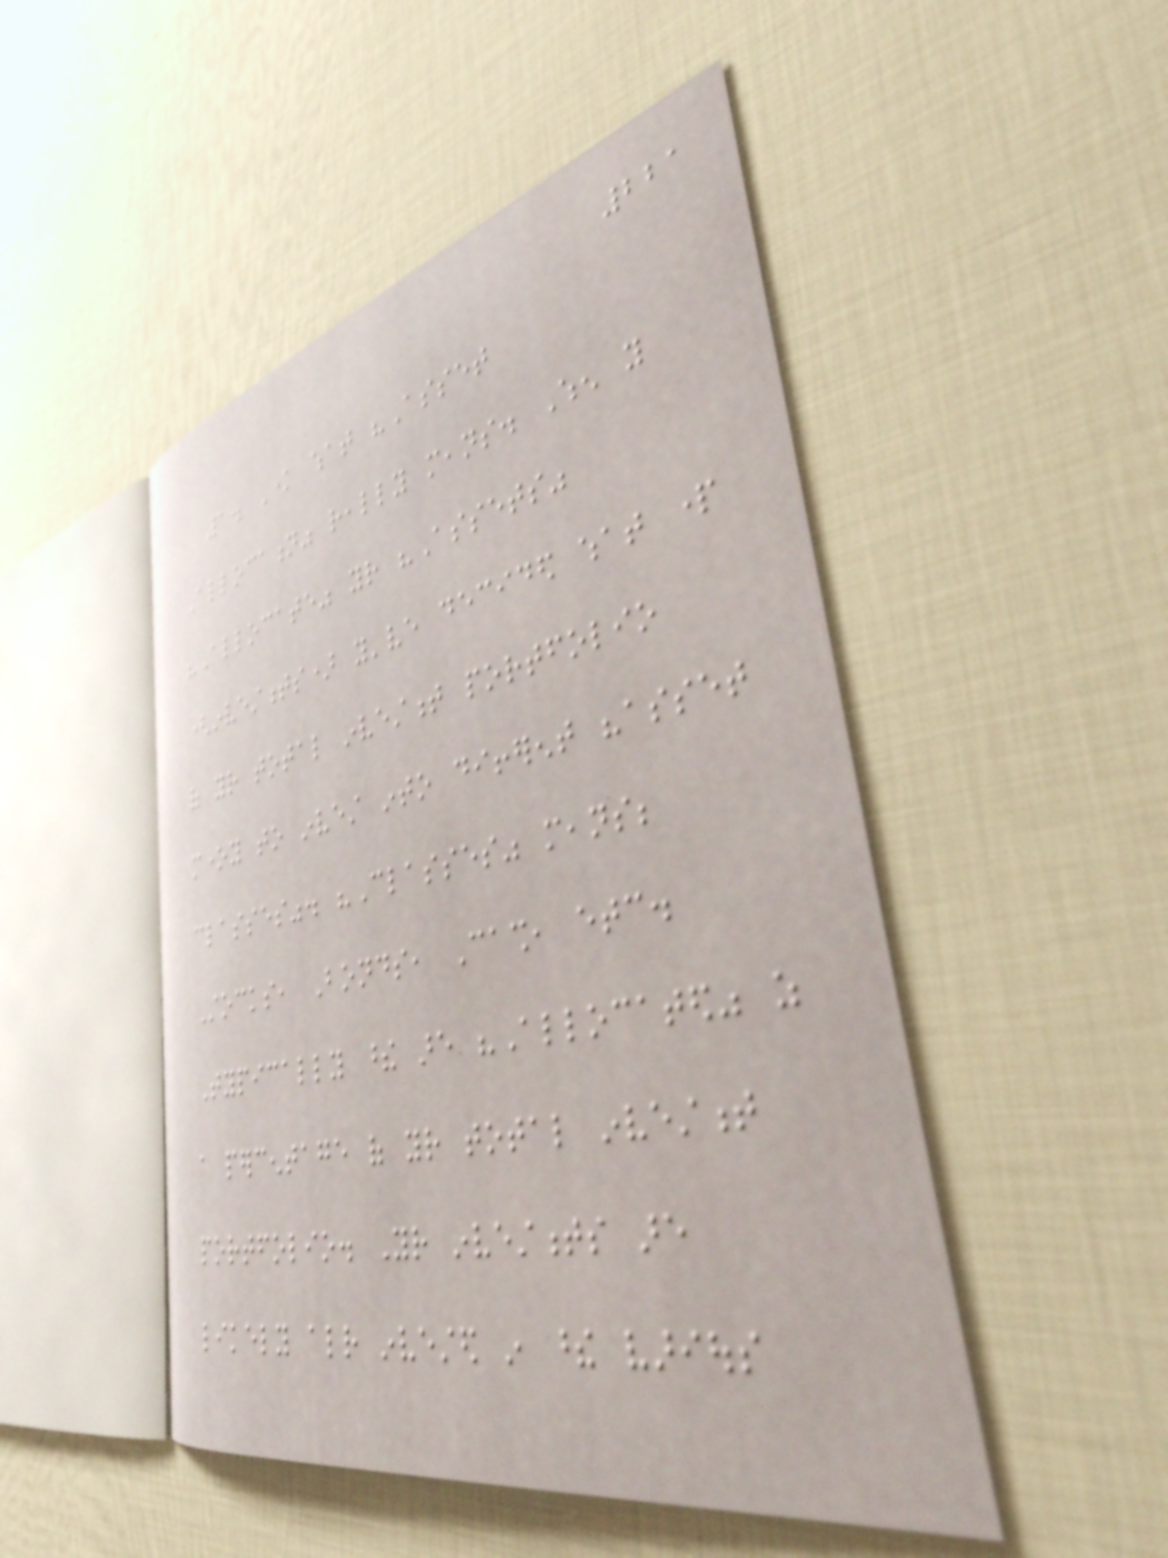221
1. Know what "Asset
Allocation" really means. When you
"Allocate" your "Assets"
(investments) you've decided what part
of your total investment portfolio
money to invest into different "asset
classes". "Classes" means;
Stocks, Bonds, Cash, etc.
Typically these are "Allocated" as
a percentage of your total investment
portfolio. Your investments are
likely already invested in these various
